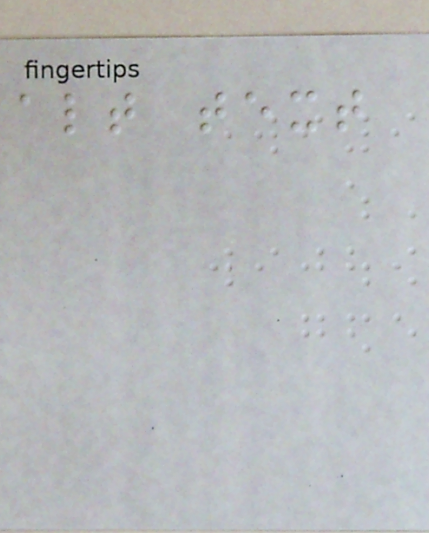alt text
